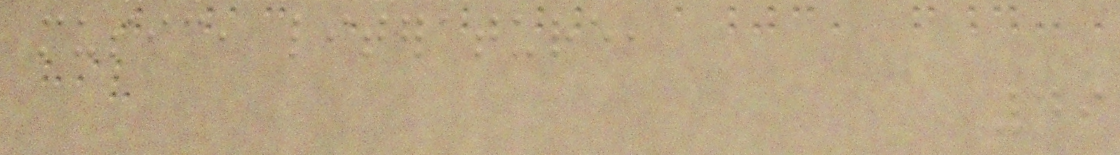music, literature,
49
